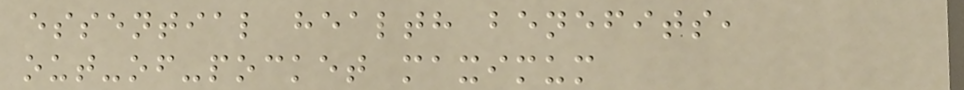essential health benefits,
out-of-pocket maximum
